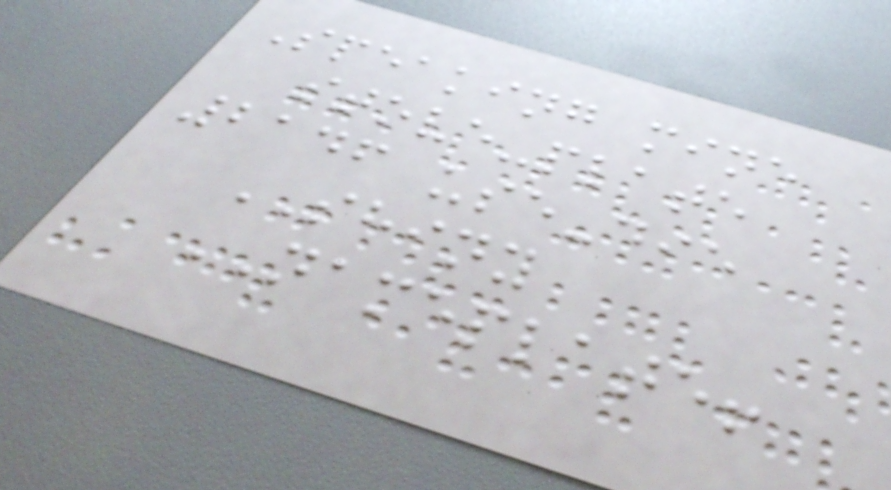Speaking mine
stove-plate
2146 use-die
SHINY
NAMEPLATE!
